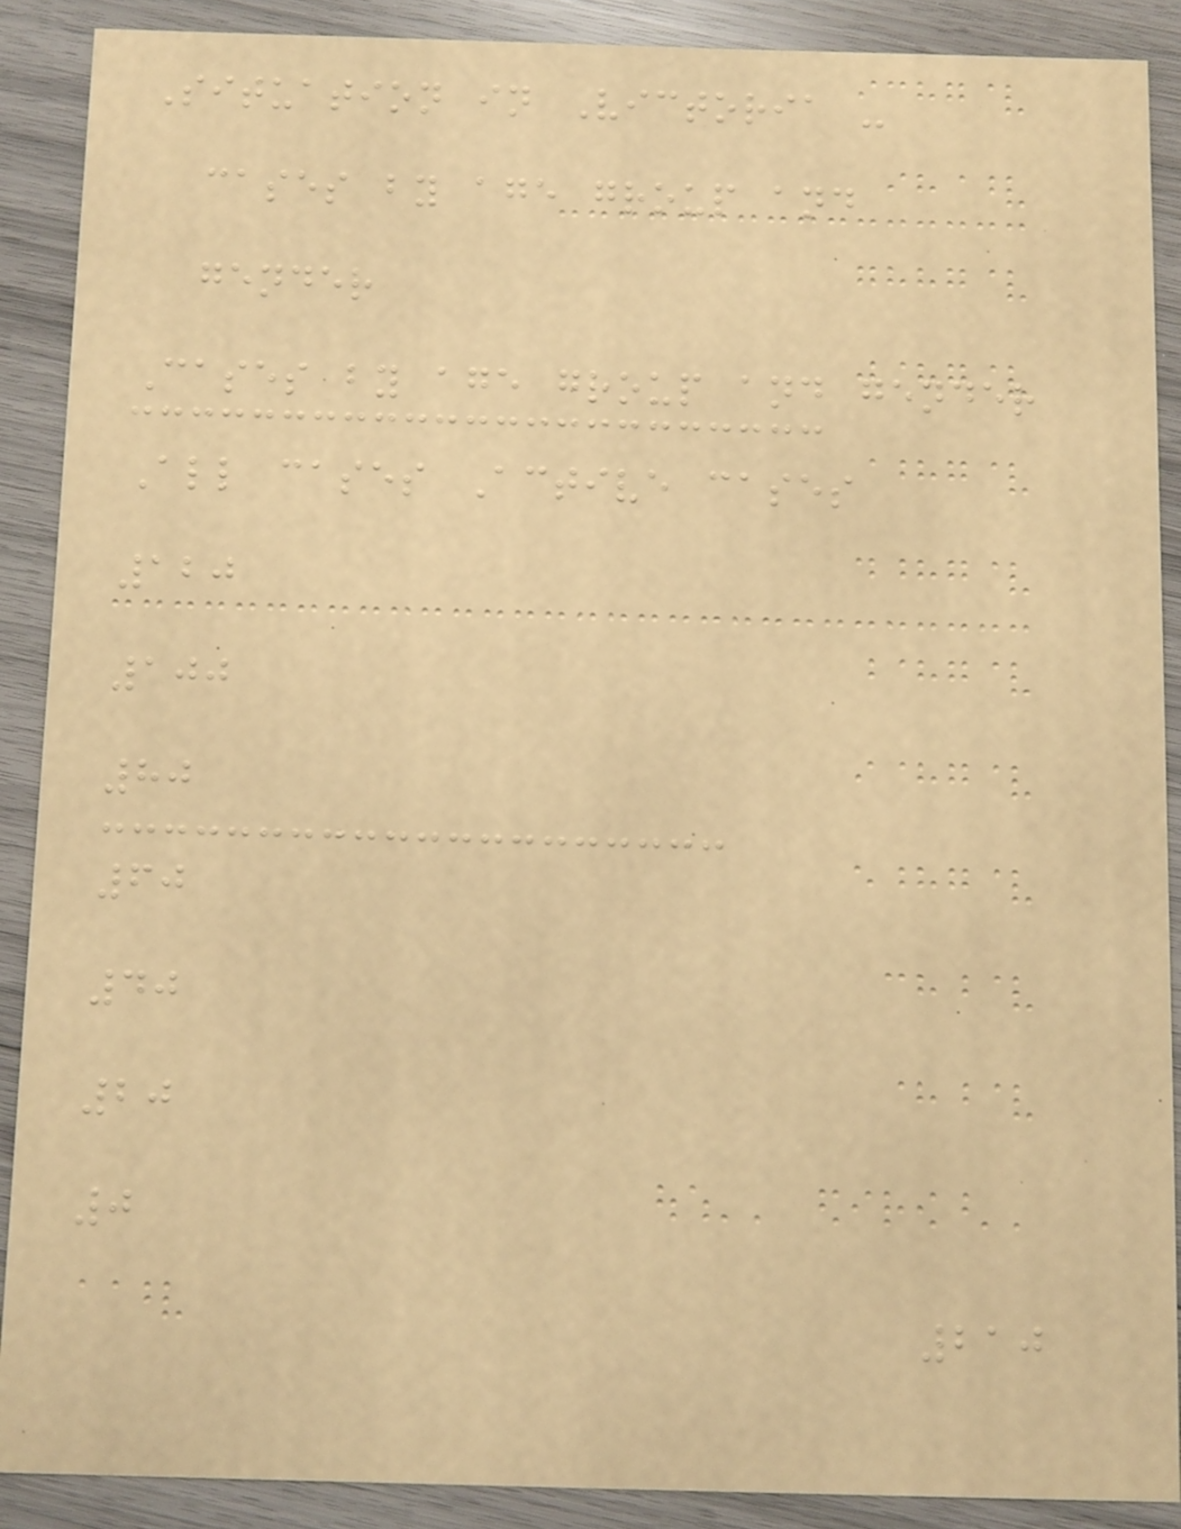Situation in Victoria -
cases by age group and
gender
Cases by age group and gender
All cases Active cases
120
100
80
60
40
20
0
210
